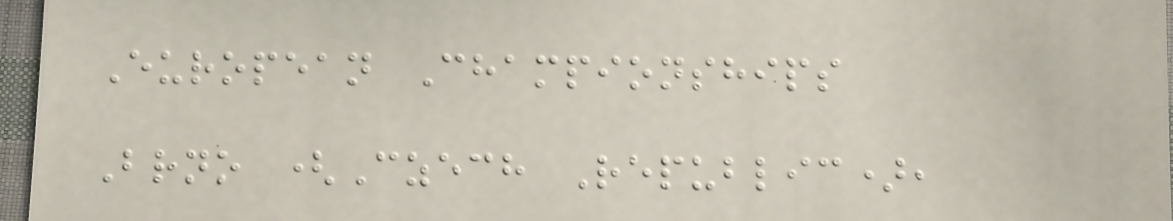European Championships
Brno (Czech Republic),
